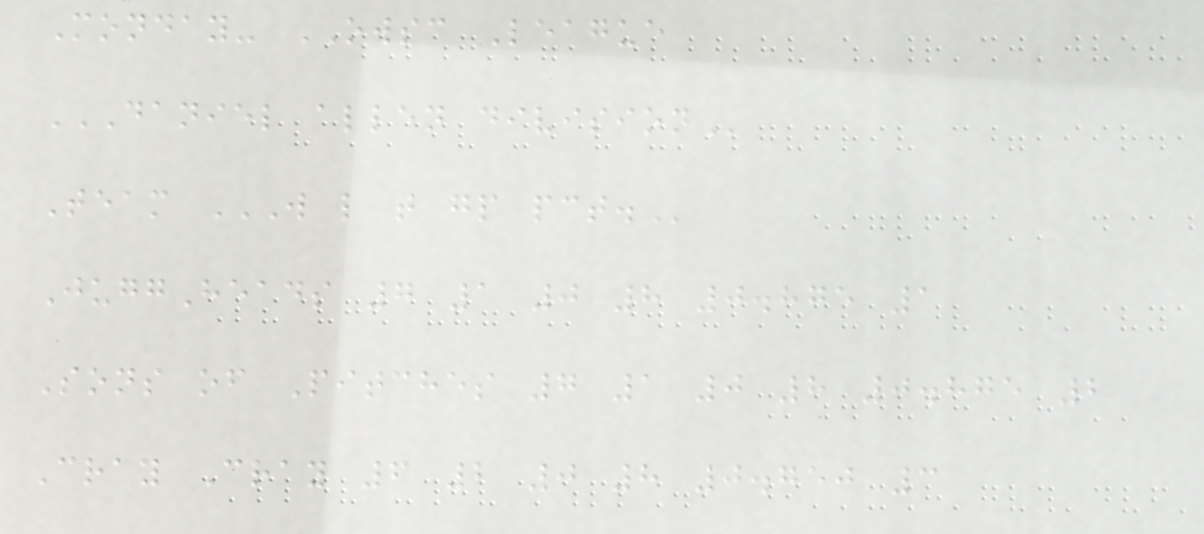Monday- OWSC League
DANIEL ALLEN DIVISION
Team W L T GP PCT.
JuggHeads 7 1 0 8 0.875 1
Sons of Pitches 7 1 0 8 0.875 2
Cray Cray 6 2 0 8 0.750 3
